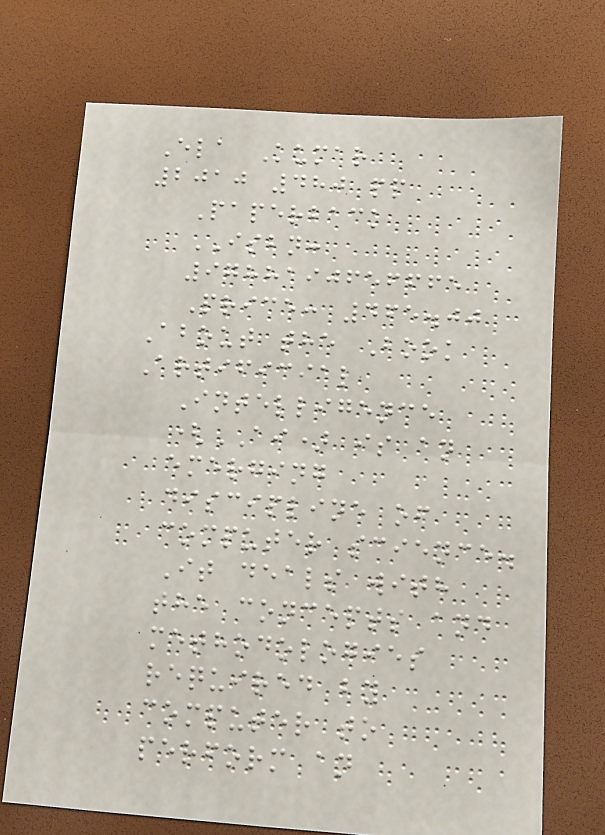Ela Kumar
2010 480 pp
Paperback
ISBN:
9788190656665
Price: 465.00
About the Book
Artificial
Intelligence
(AI) is an
emerging
discipline of
computer science.
It deals with
the concepts and
methodologies
required by
computer to
perform an
